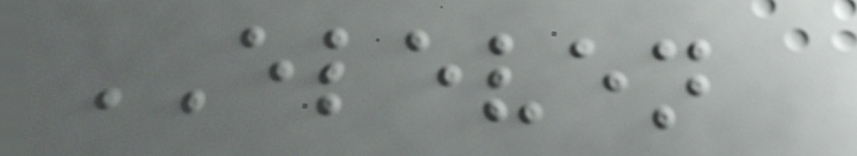ELEVEN
